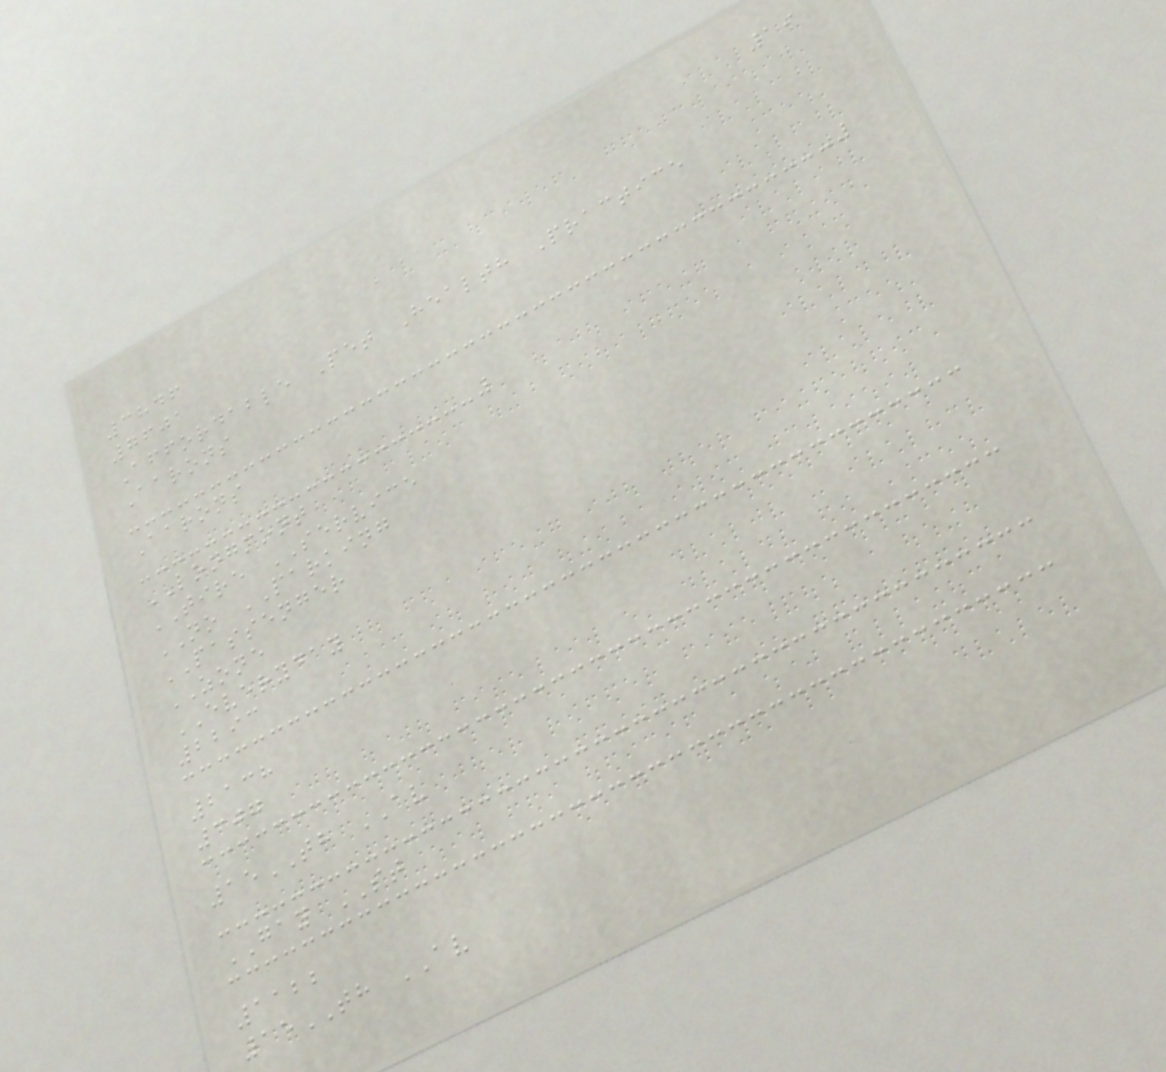19
3846
7601
Affordable Pet Health Practice
Aarons
Aarons
LONGMONT
TIRE SERVICE
NO PARKING
PASSENGER
ZONE
EVERYDAY
2293
2138
307
15TH AV
GAY ST
1122
15TH AV
